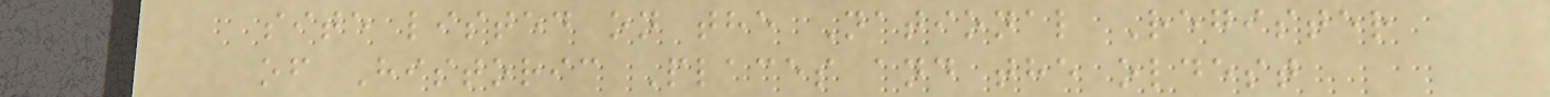site listed on the National Register
of Historic Places and the oldest
